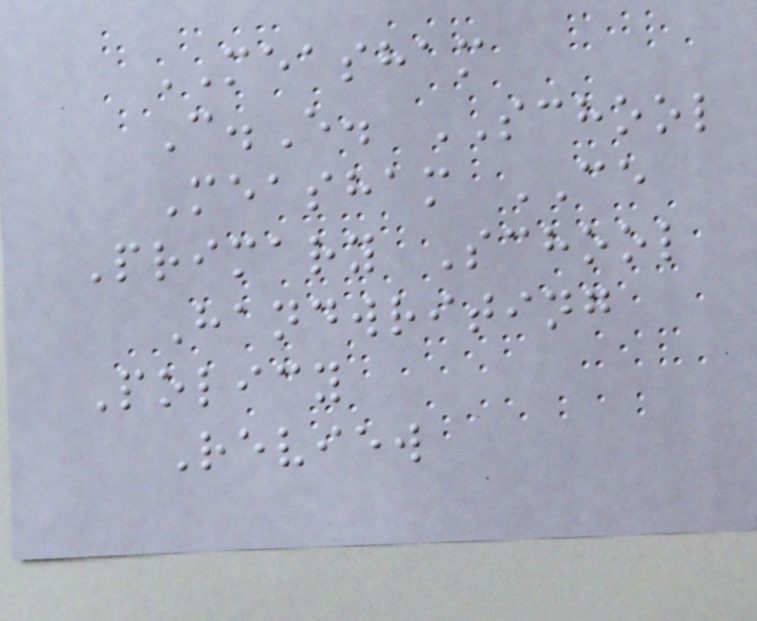MEASHAM
C.E. SCHOOL
Measham CE
Primary School
Handwriting
Policy
Review
